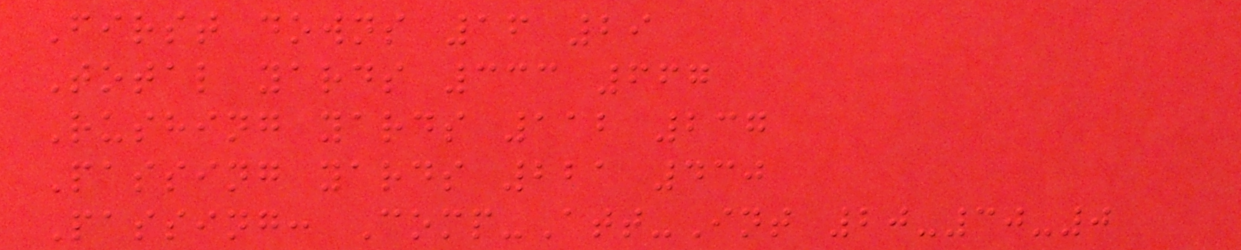First downs 16 29
Total yards 333 667
Rushing yards 112 237
Passing yards 221 430
Passing: Comp-Att-Int 20-30-0
